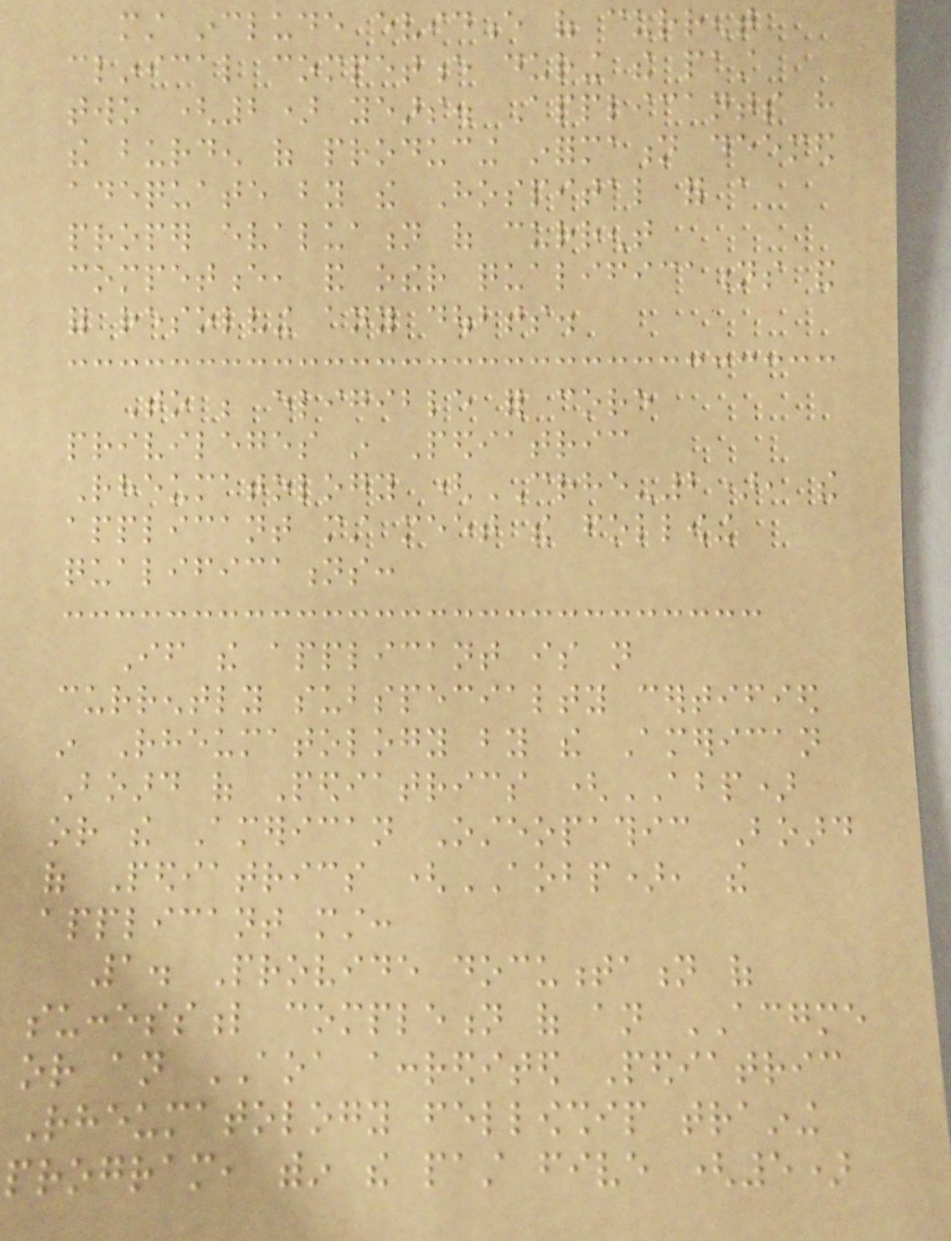must include evidence of current
clinical competence during the past
two (2) years. Applicants have
the burden of producing information deemed
adequate by the Hospital for a
proper evaluation of current
competence, and other qualifications and
for resolving any doubts.
To be eligible for core
privileges in Pediatric
Rheumatology (CRHE-2), the
applicant must meet the following
qualifications:
If the applicant is not
currently subspecialty certified
in Rheumatology by the American
Board of Pediatrics (ABP)
or the American Osteopathic Board
of Pediatrics (AOBP), the
applicant must:
1. Provide documentation of
successful completion of an ACGME
or an AOA accredited Pediatric
Rheumatology fellowship training
program, within the past five (5)
